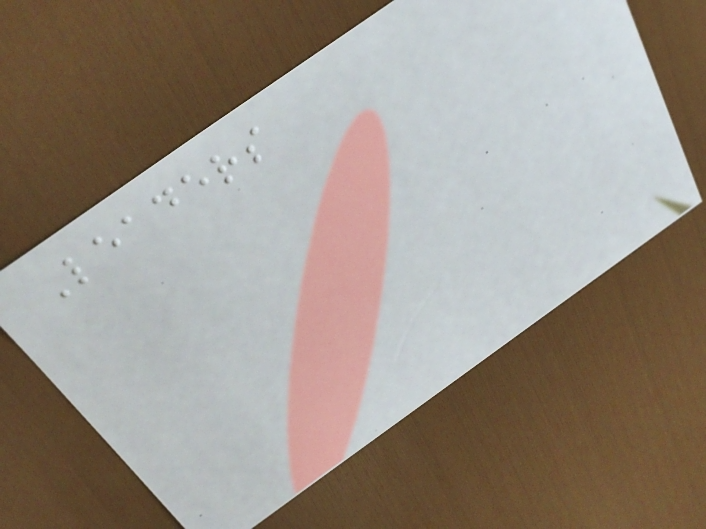Leaders
